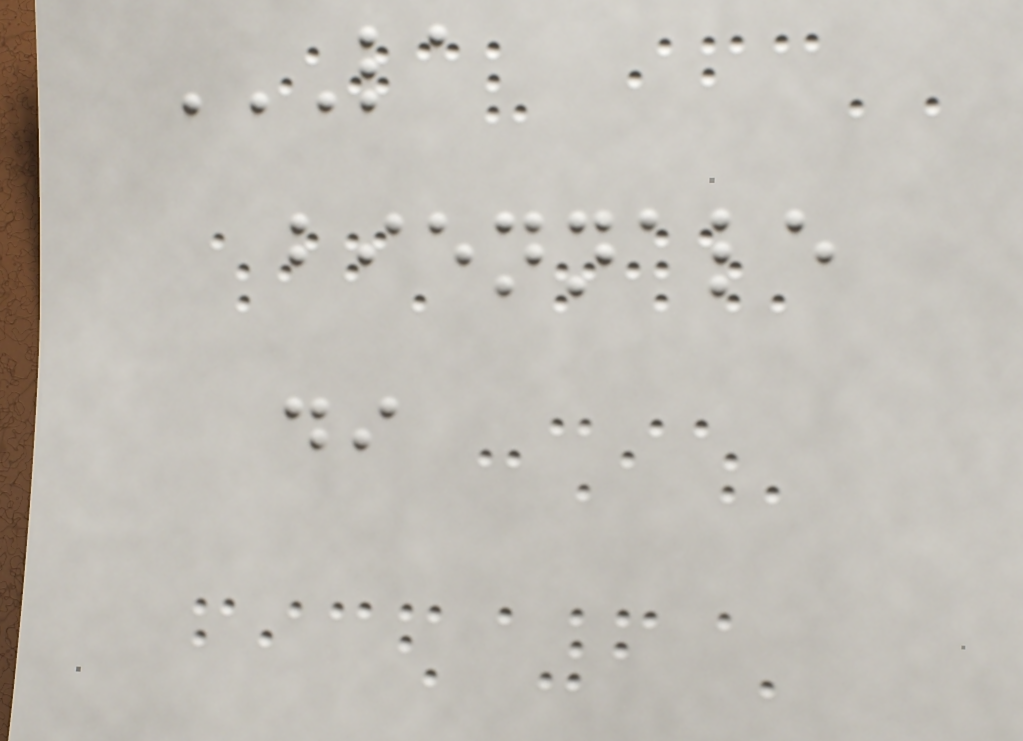LA
BIENNALE
DI
